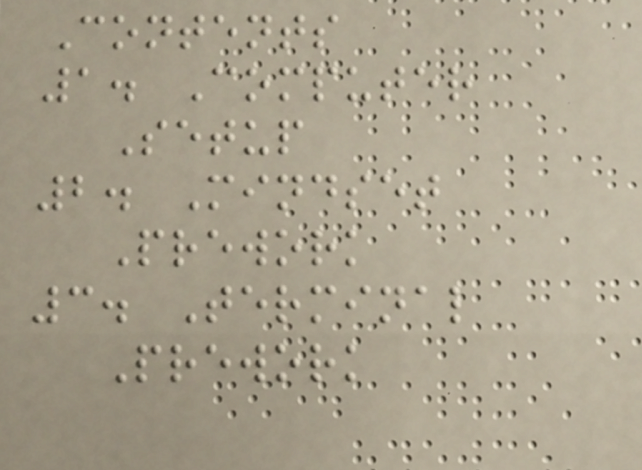Contents
1. Computer
Setup
2. Mindset
Prework
3. Terminal
Prework
